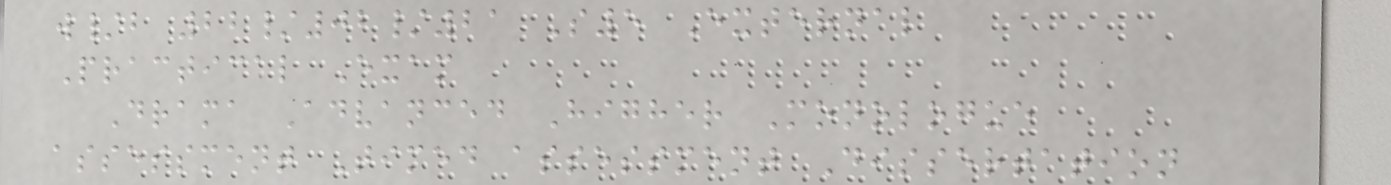w/b 22/02/21 S5 External
Practical Exam
Drama Advanced Higher Monologue
assessment Timed assessment Dissertation
